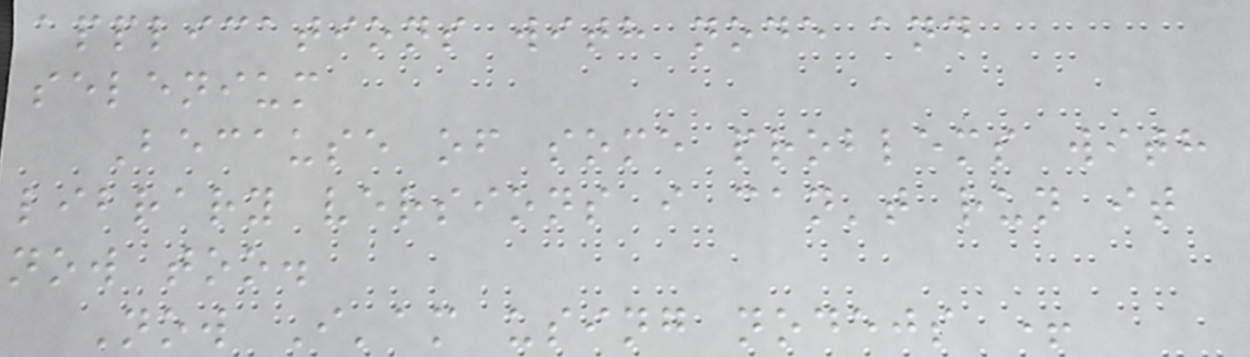applications with node and
selenium
Because of some problems with
library versions i can't run it
now too.
Now I'am using nodejs +
